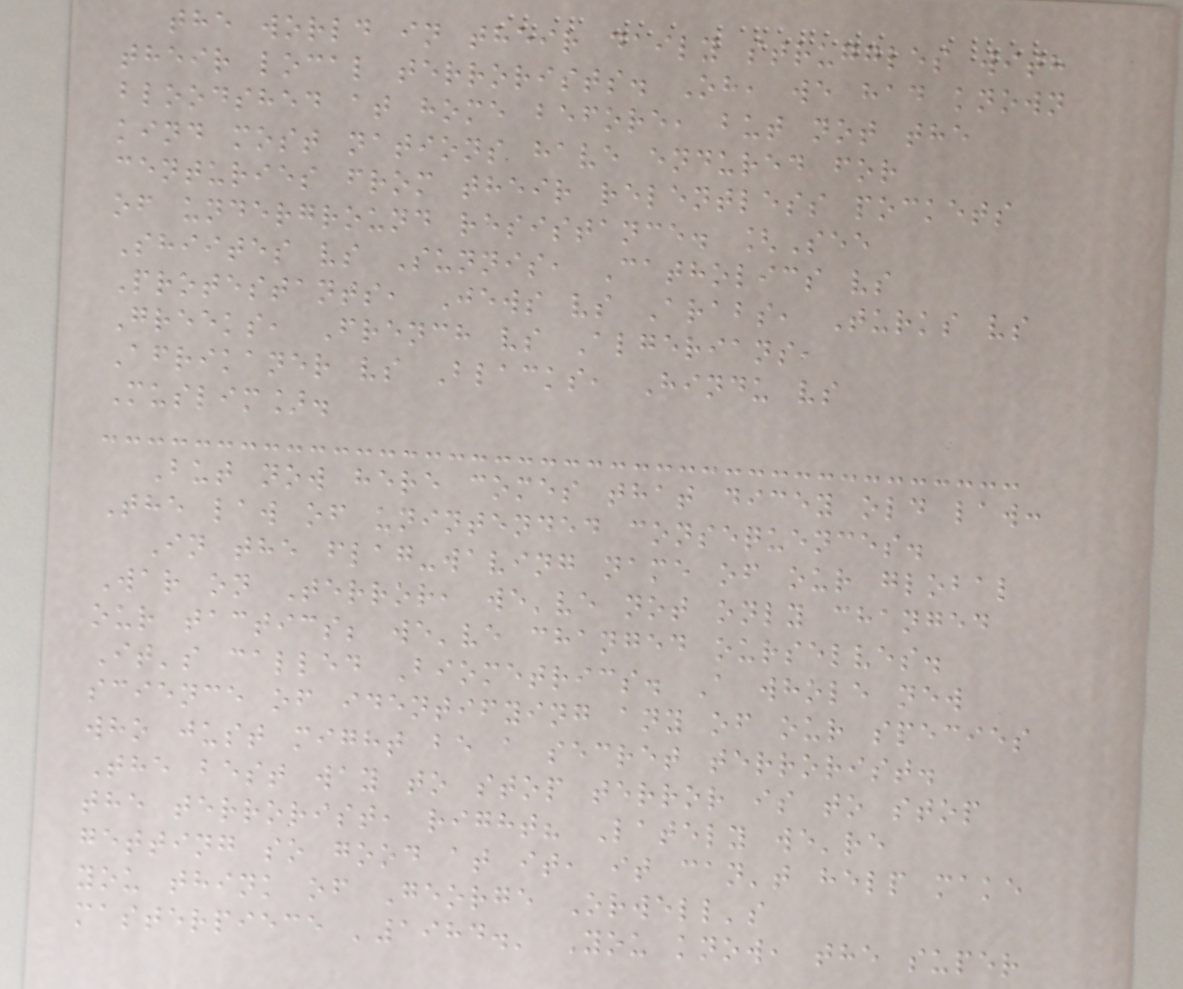the world in their daily struggles with
their local terrorists. Oh, we had known
bloodshed at home before, but not the
kind most nations have endured for
centuries from their relentless pockets
of underground resistance. [See
Shiites vs Sunnis, Catholics vs
Protestants, Jews vs Arabs, Turks vs
Greeks, French vs Algerians,
Afrikaner vs Blacks, Hindu vs
Muslim].
But now here comes that dicey old law:
The law of unintended consequences.
In the flag-waving name of our global
War on Terror, we've not only changed
our tactics; we've changed ourselves.
It's called Biometrics. A whole new
science of identifying any of our species
who just might be a secret terrorist.
The best way to stop terror is to stop
the terrorist, right? Lately we're
getting so good at it, it can't help make
you think of George Orwell's
masterpiece '1984.' You know, the super
